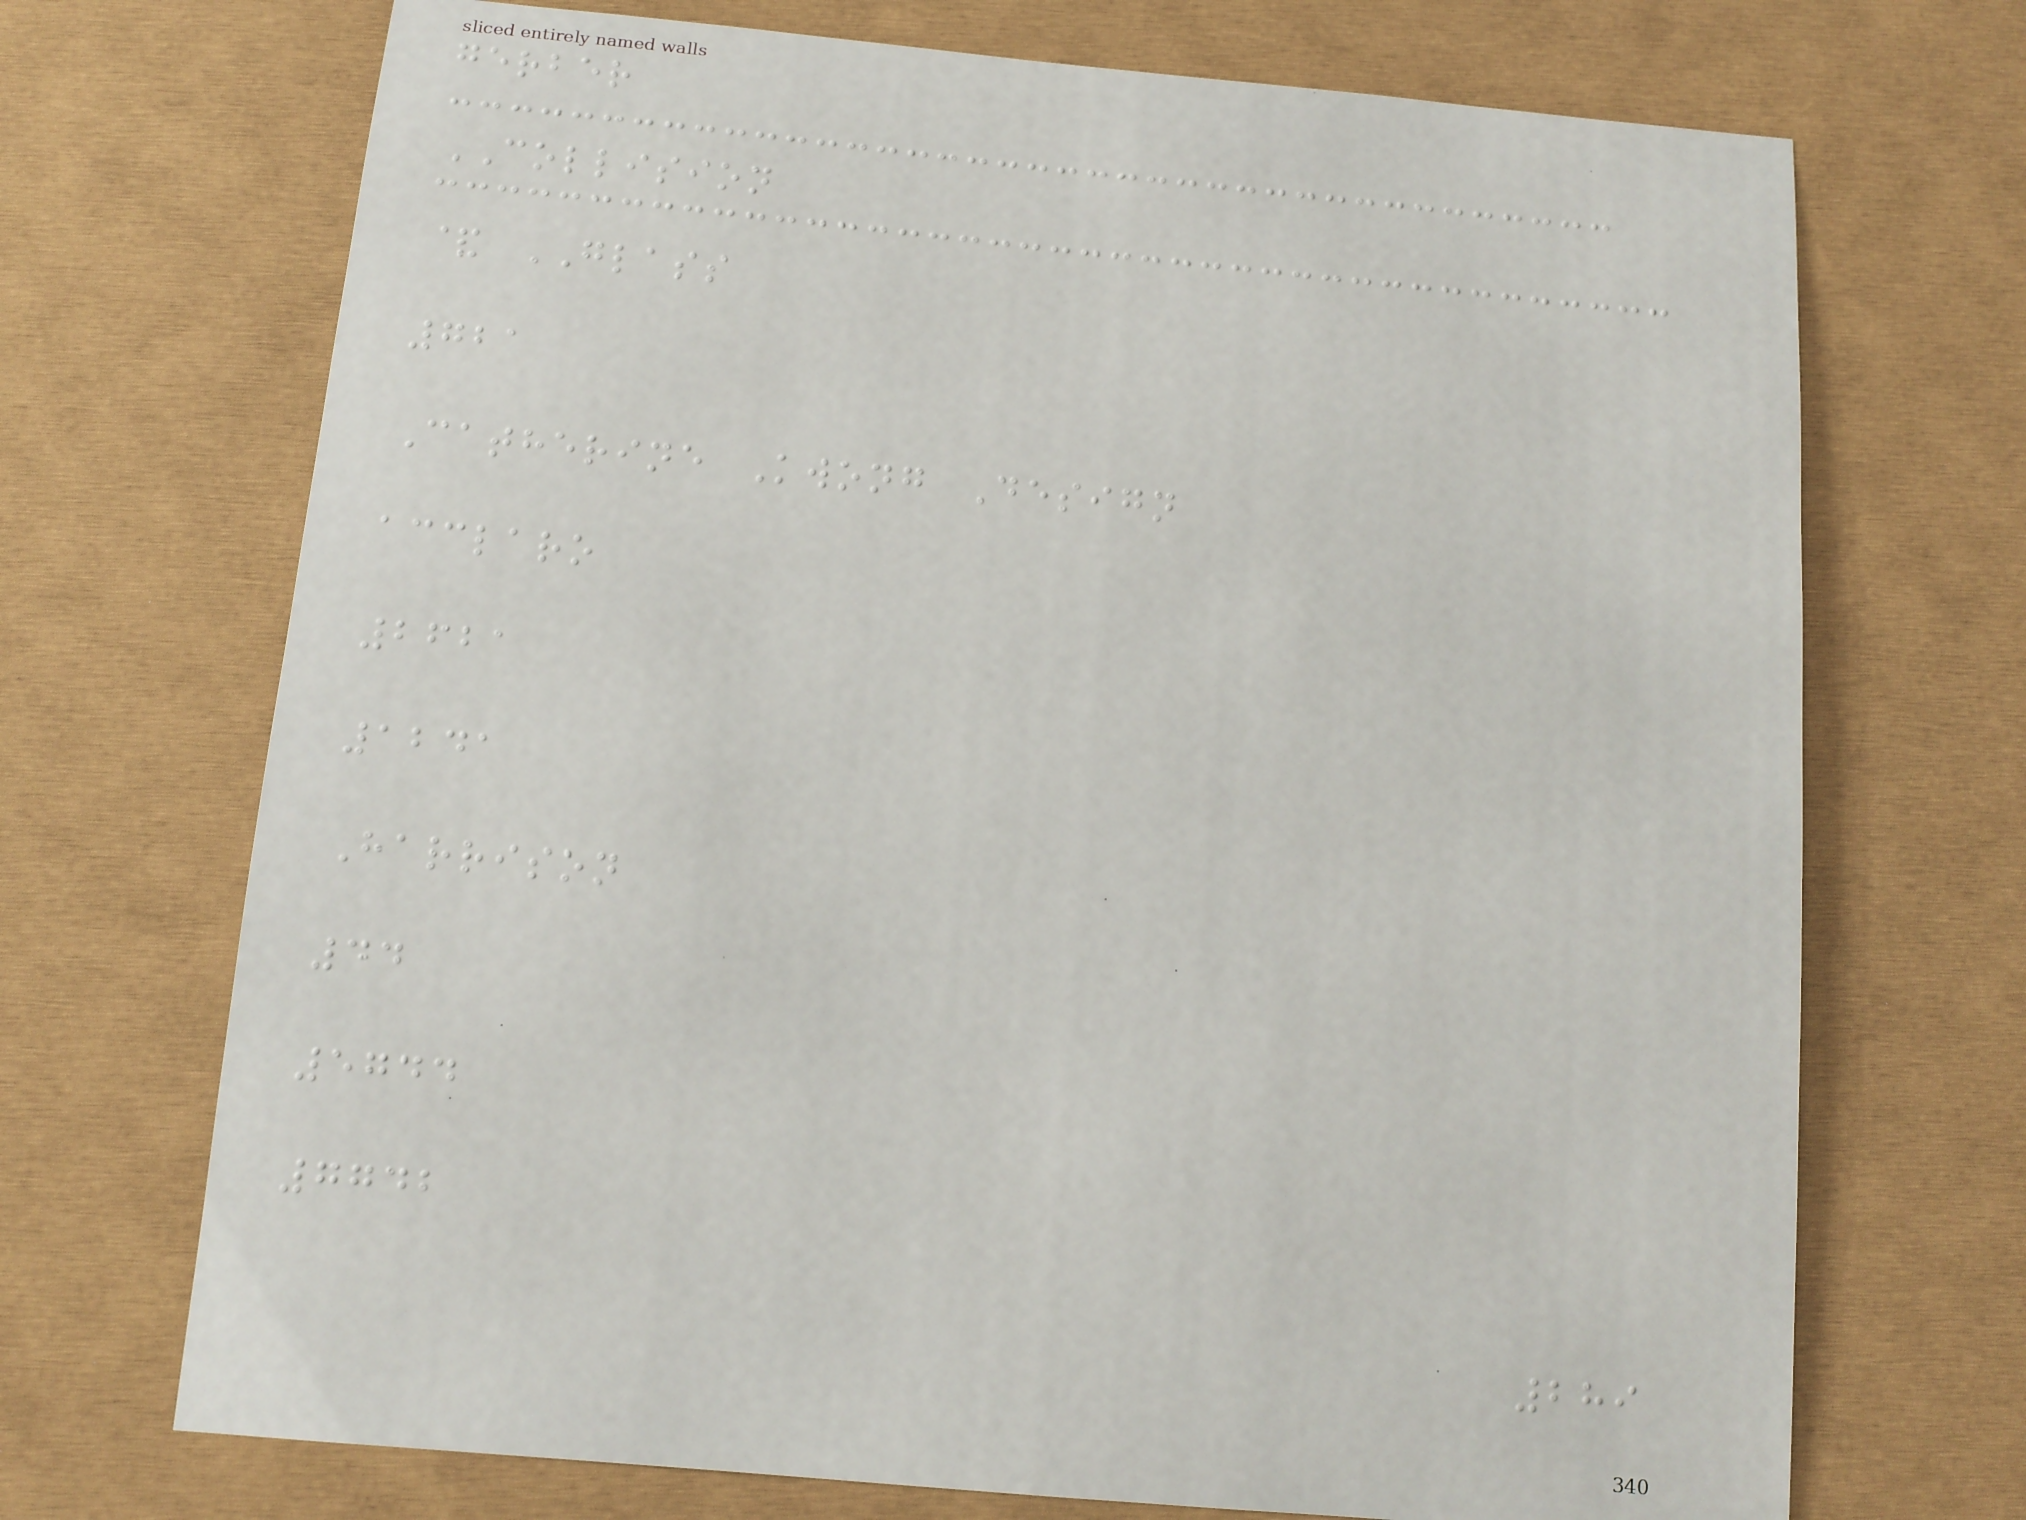gerber
COLLISION
& GLASS
721
Catherine Kwong Design
acclaro
2621
1241
Harrison
44
5744
7742
289
